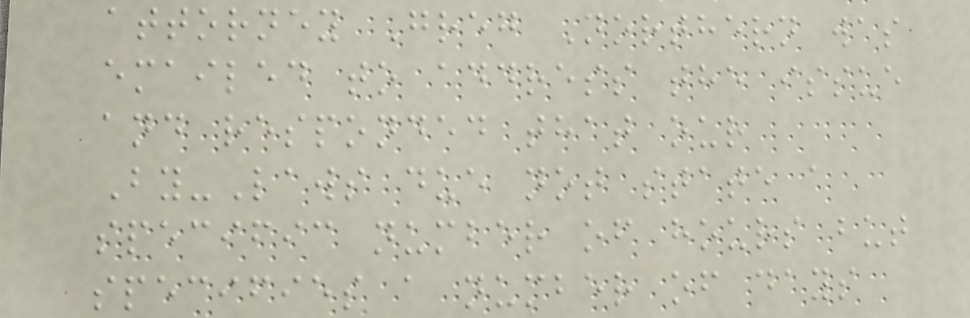attorney Greg Northern was
emailed to address the issue
and responded that our
By-Laws due not state a
specific number of hours but
specifies a number of days
